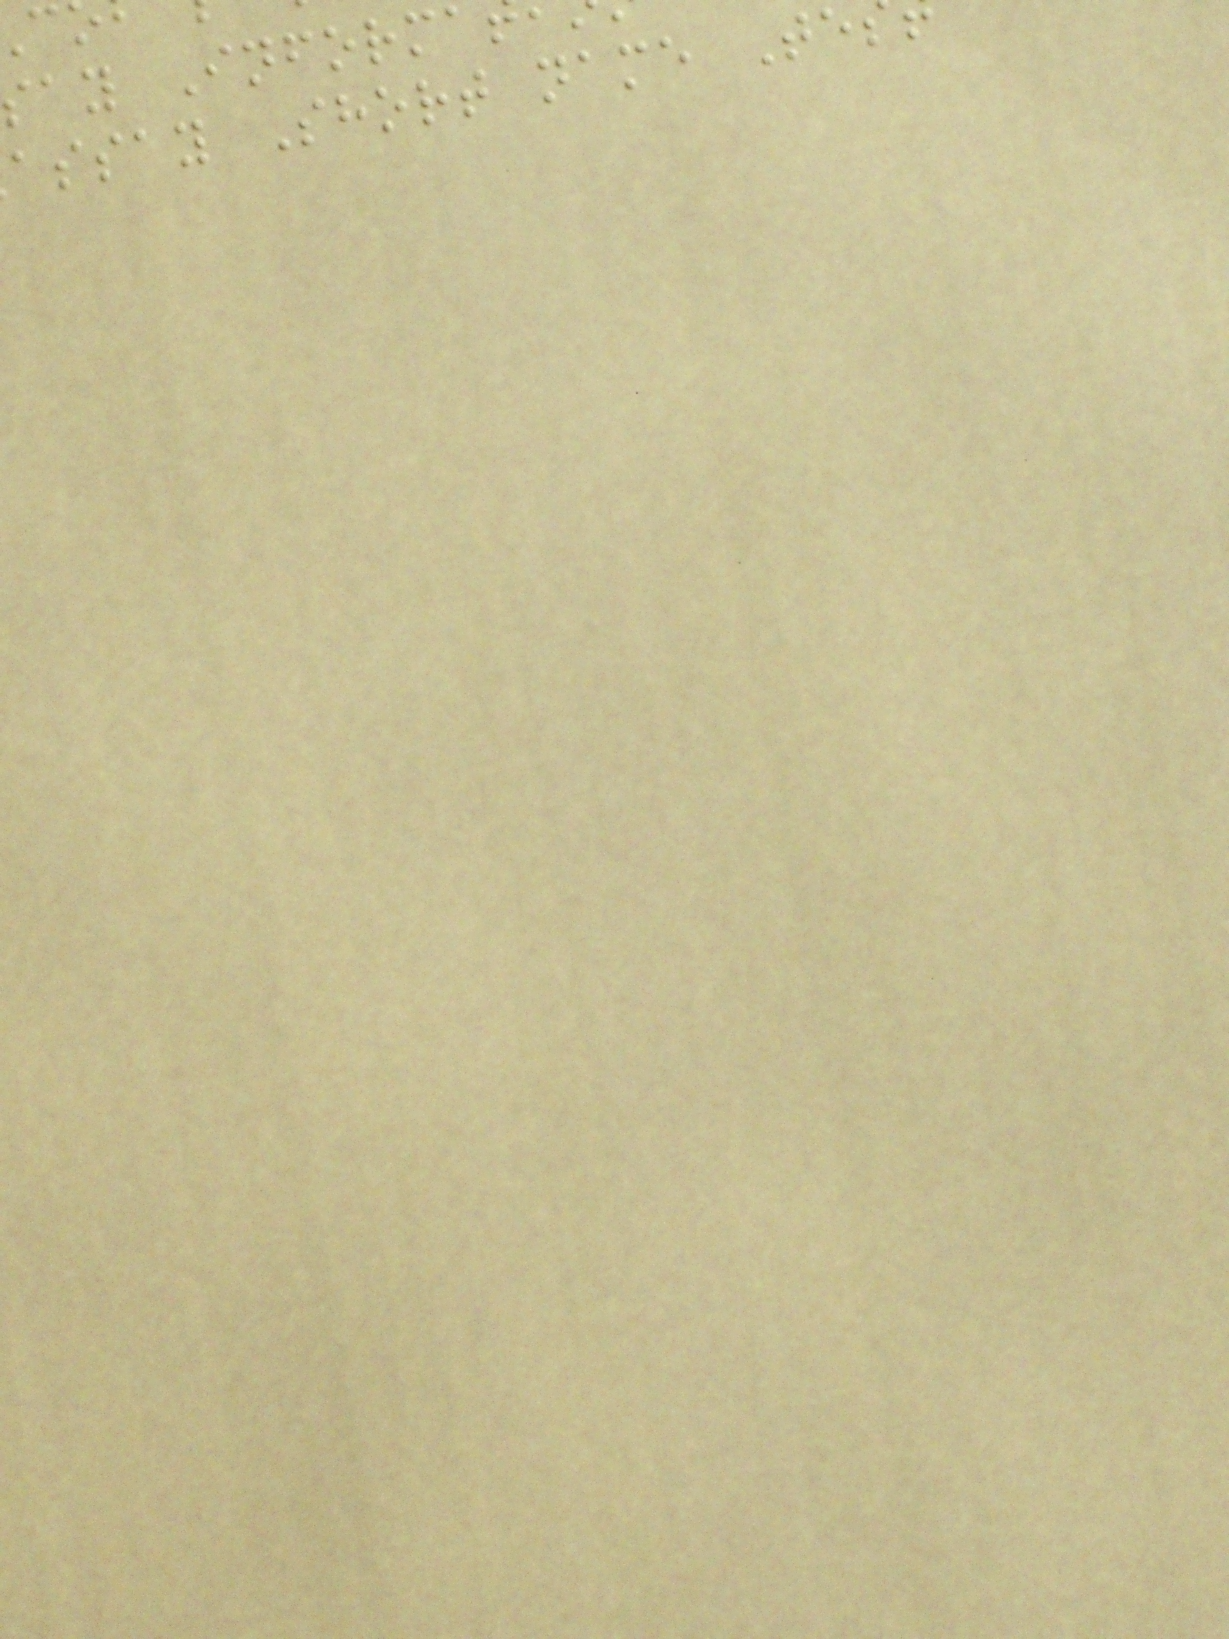ay Inform
assay Short name Te
